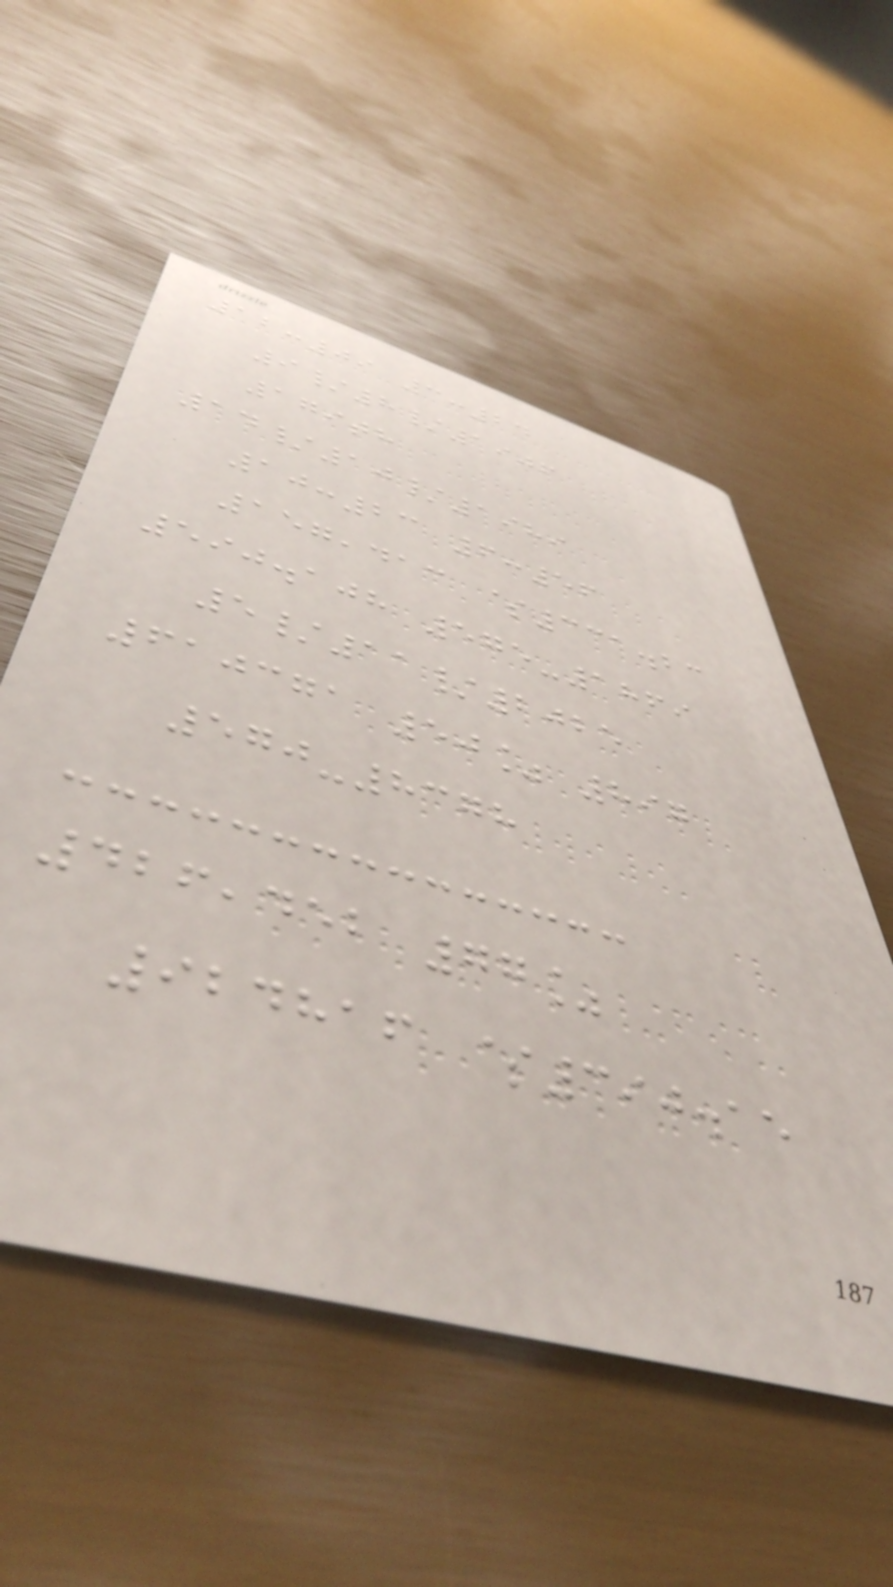12:09 3:24
9/8/1906
179th
14/10/1989
10:23 6:56
157,413 $331.23
590.108 575-1869
5/11/2025
610371 50% 897
570-8378
426,452 77%
924816 $390.15
